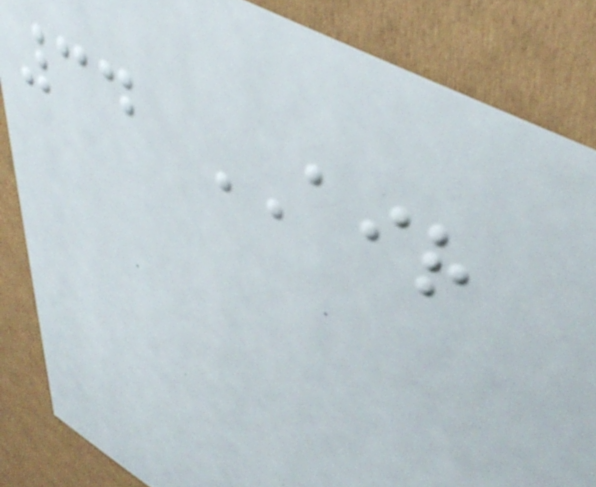34 AIR
